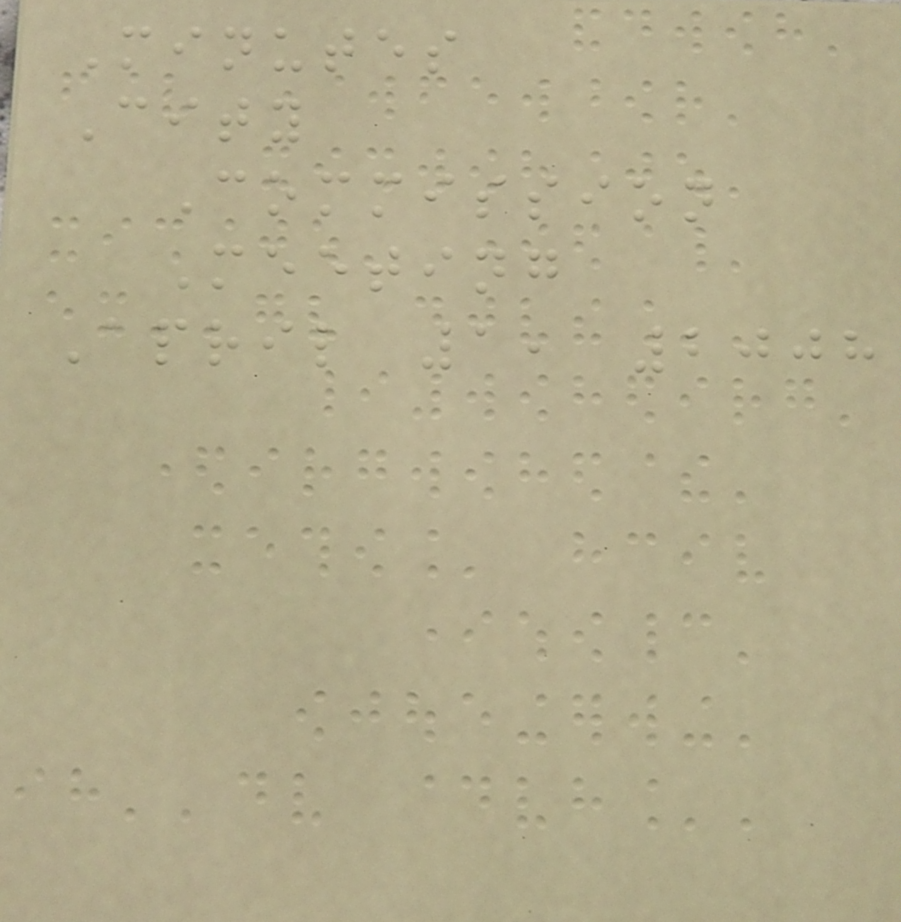Minutes
City
Commission
Meeting
April 1, 2008
